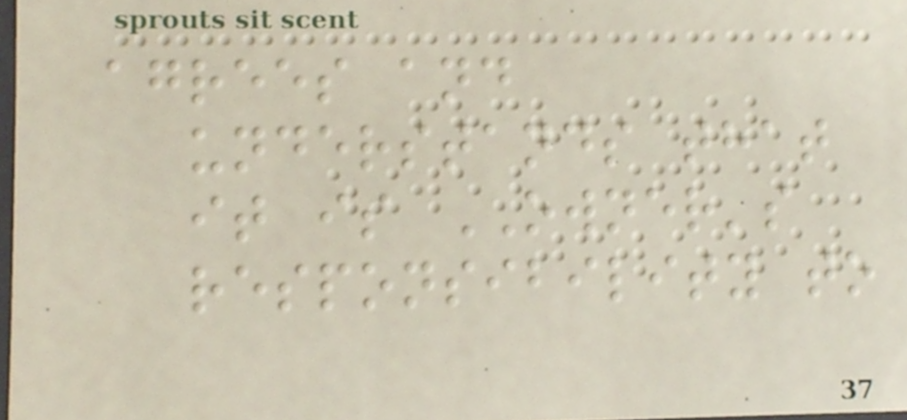agrees and
understands that
it is OWNER's
responsibility to
